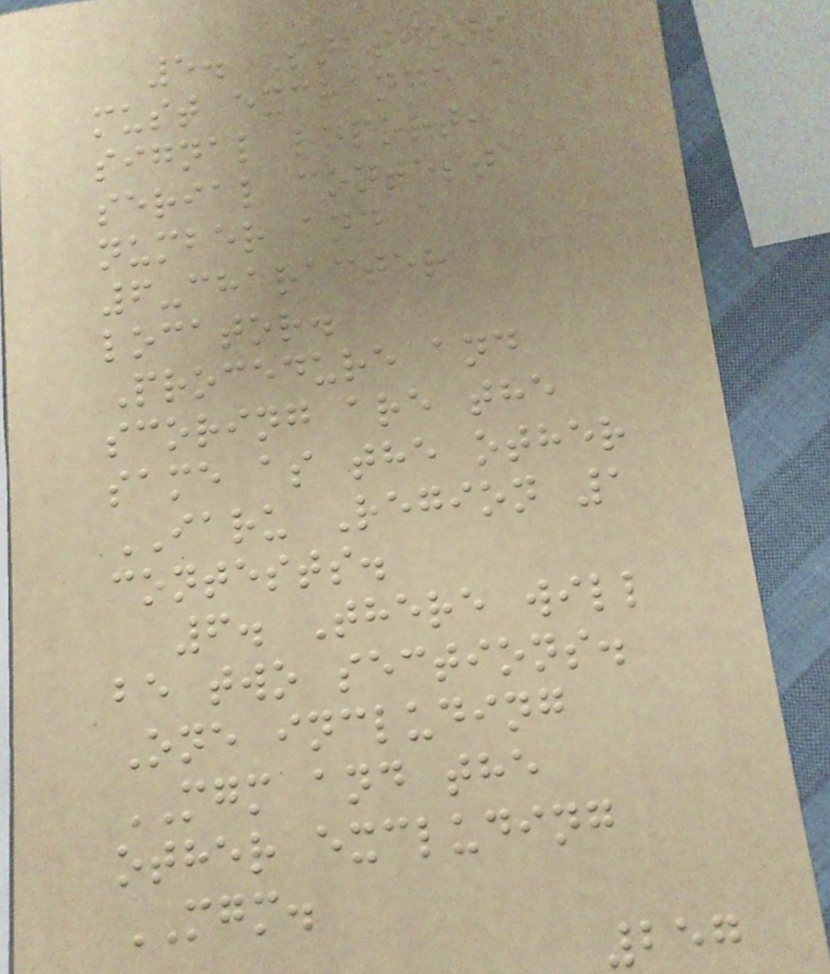5. Stations
must exchange a
signal report,
serial contest
number and a
6-character
locator.
Procedure and
scoring are the
same as the other
IARU Region 1
contests.
6. There will
be two sections.
One including
MGM and the
other excluding
MGM.
257
